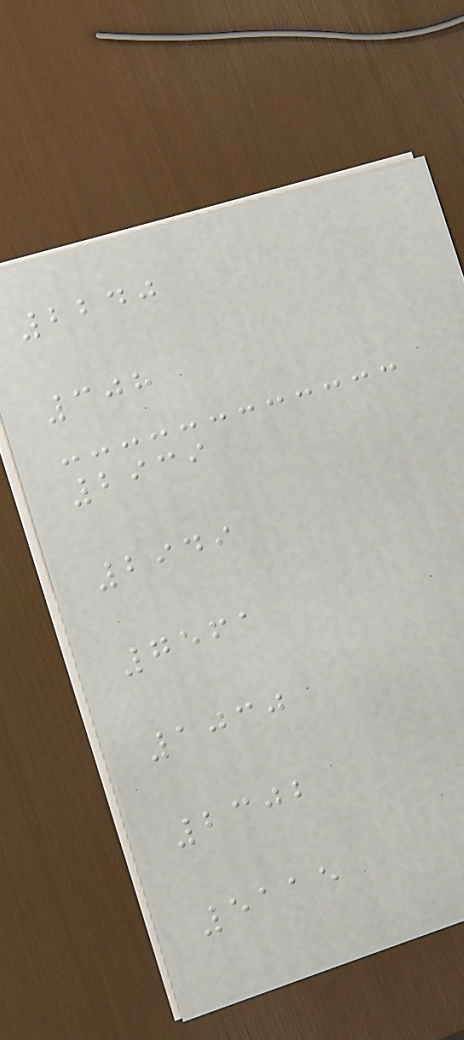2240
308
2939
2949
7561
1030
2302
5115
